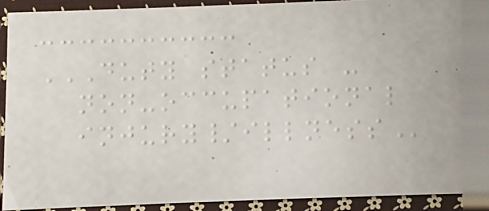DUTY STATUS -
NON-OCCUPATIONAL
INJURY/ILLNESS
